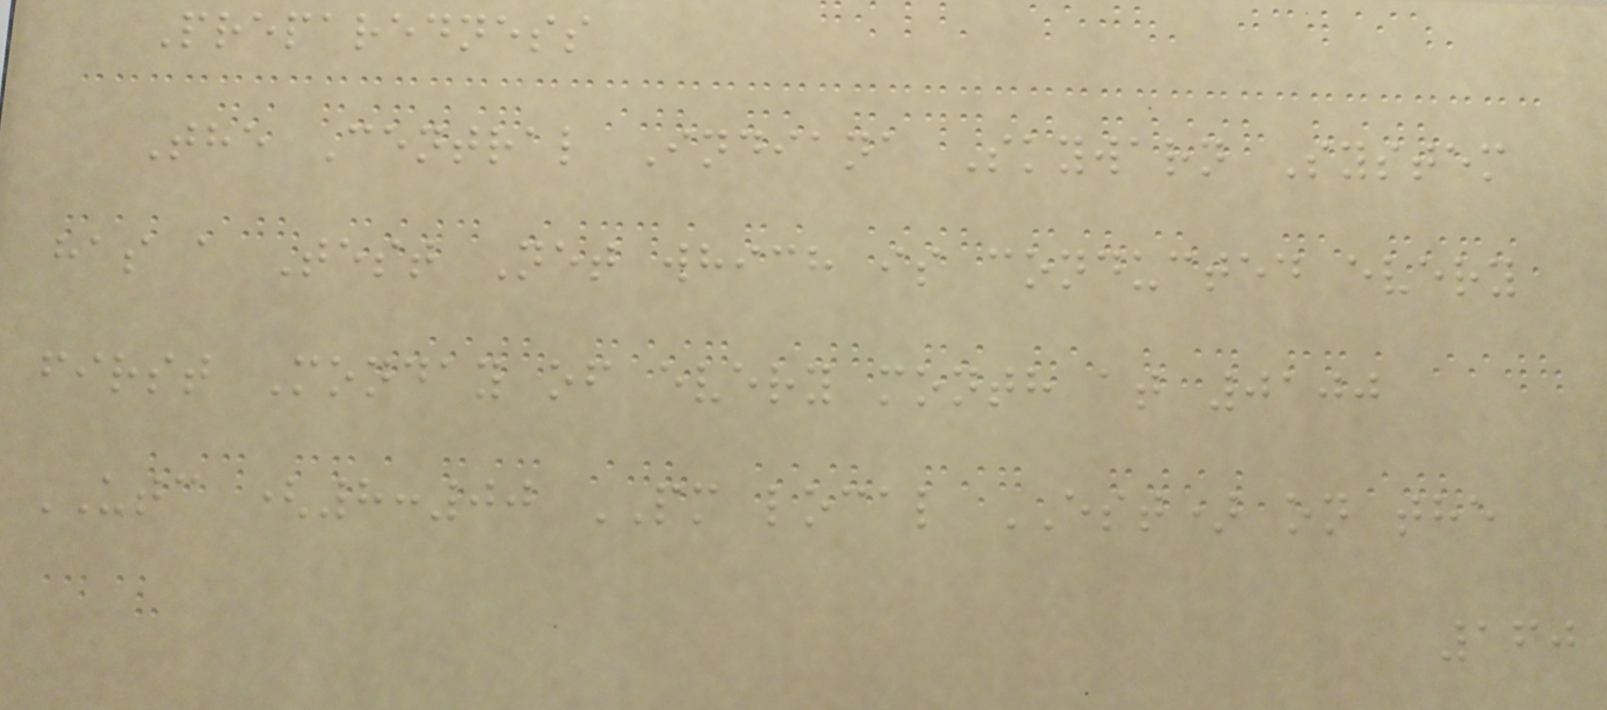Preparedness
The Central Indiana Skywarn System
has a Test Net which is conducted every
first Monday of every month at 0100
UTC (8:00 PM local EST) on the
160
